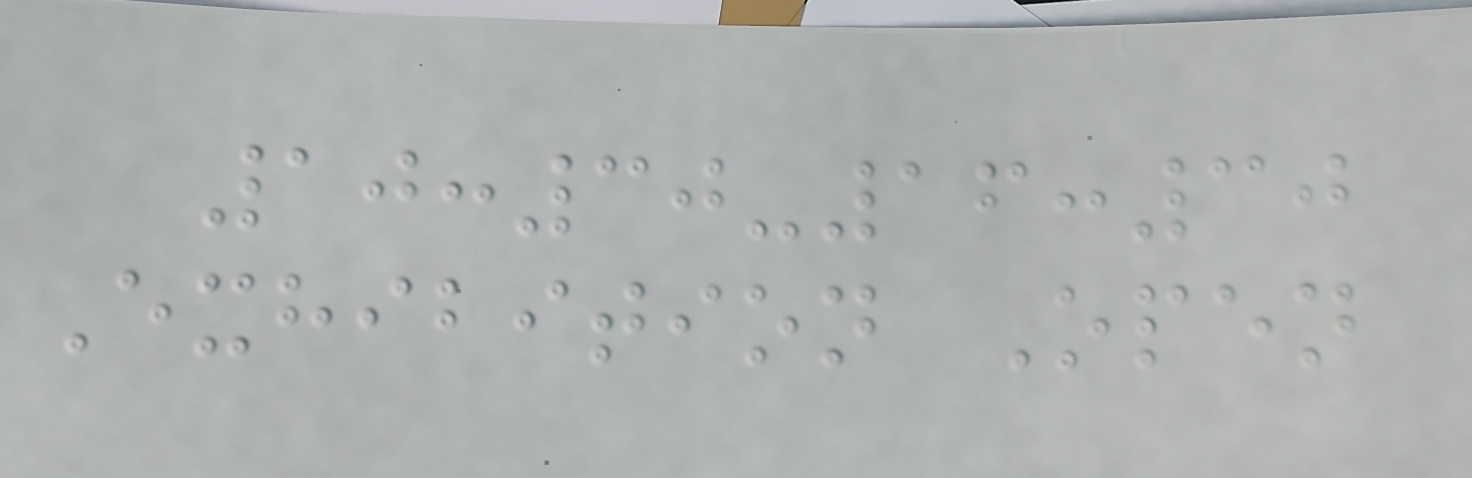10:30-16:30
Exhibition Open
